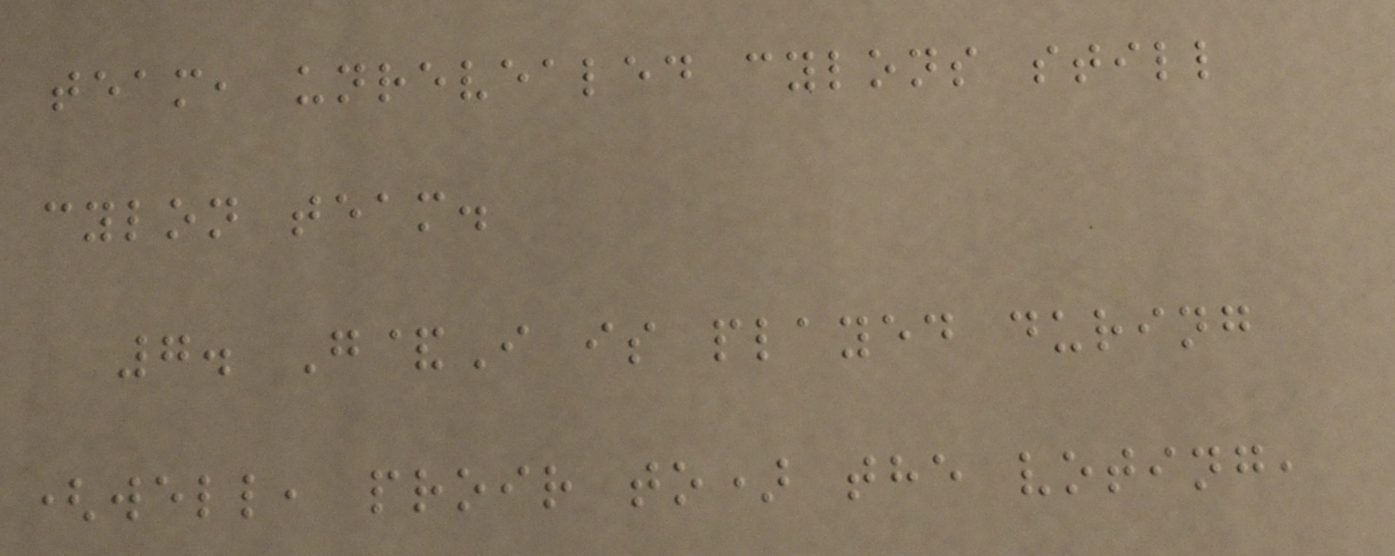team, unrevealed cylons still
cylon team.
7. G&I is played during
(well, proir to) the voting,
